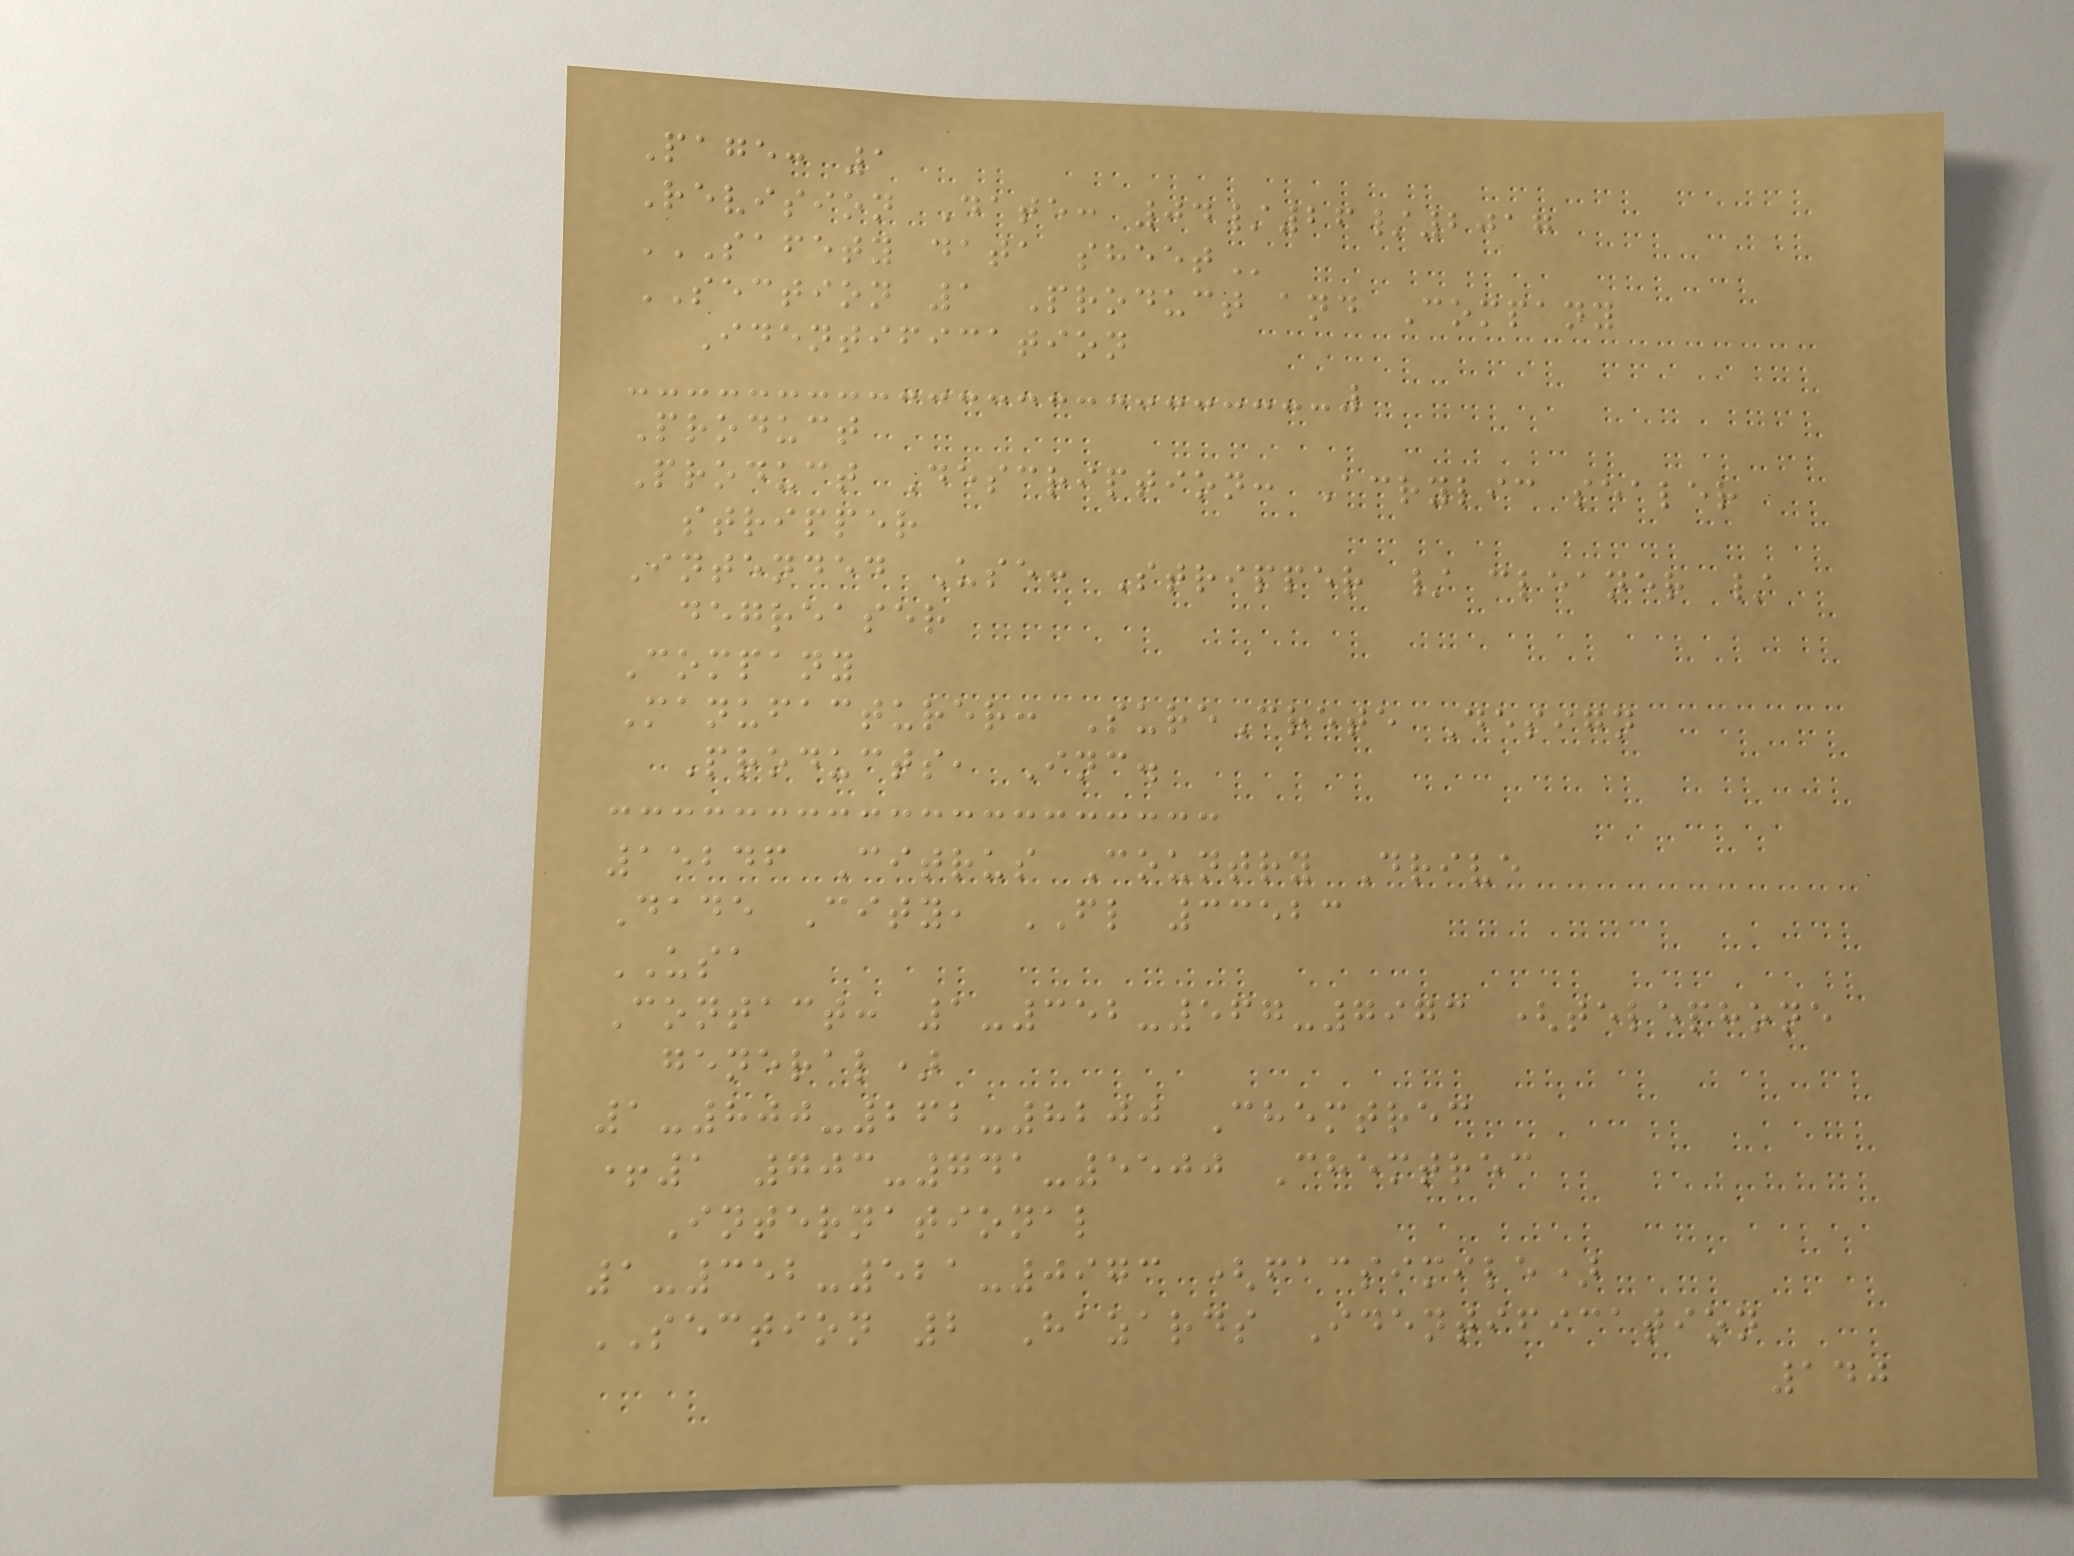Page: 1
Revision Date: 04/26/2017
SAFETY DATA SHEET
SECTION 1 Product and Company
Identification
Product
Product Description: Acrylic sealer
stripper
Intended Use: Stripper / cleaner /
degreaser
Company
Manufacturer: SureCrete Design
Products, Inc.
15246 Citrus Country Drive
Dade City, FL 33523
USA
Contact: 1-352-567-7973 (telephone
general)
1-800-262-8200 Chemtrec
+1 703-741-5500 Chemtrec
International
1-352-521-0973 (facsimile)
SECTION 2 Hazards Identification
140
